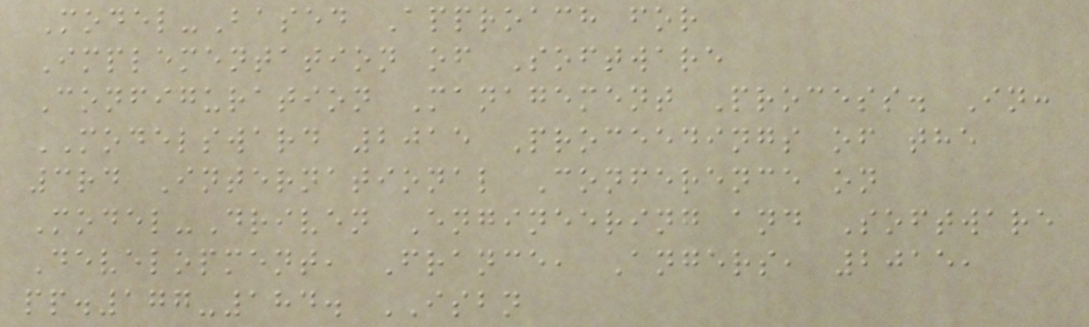Model-Based Approach for
Implementation of Software
Configuration Management Process. In:
MODELSWARD 2015 Proceedings of the
3rd International Conference on
Model-Driven Engineering and Software
Development, France, Angers, 2015,
pp.177-184. ISBN
